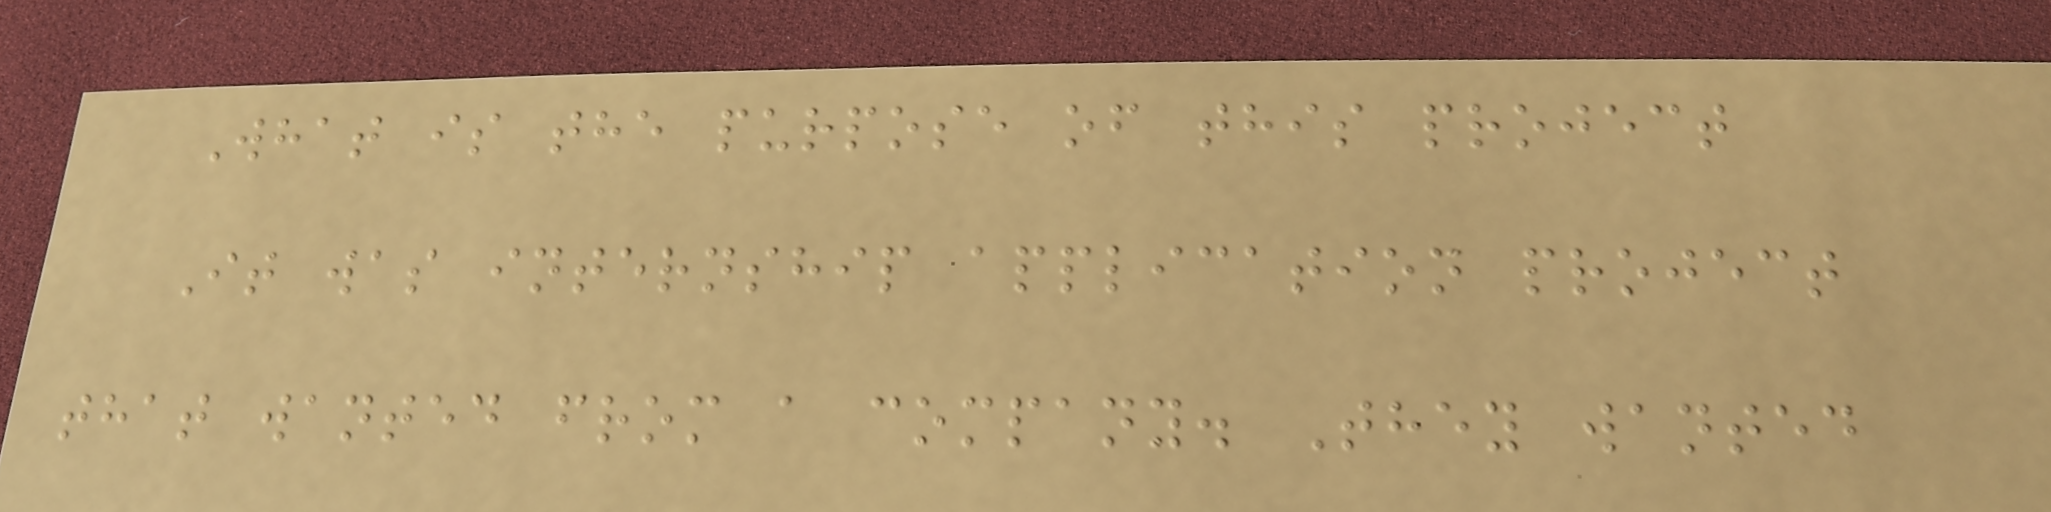What is the purpose of this project
It was internship application project
that wanted from a company. They wanted
